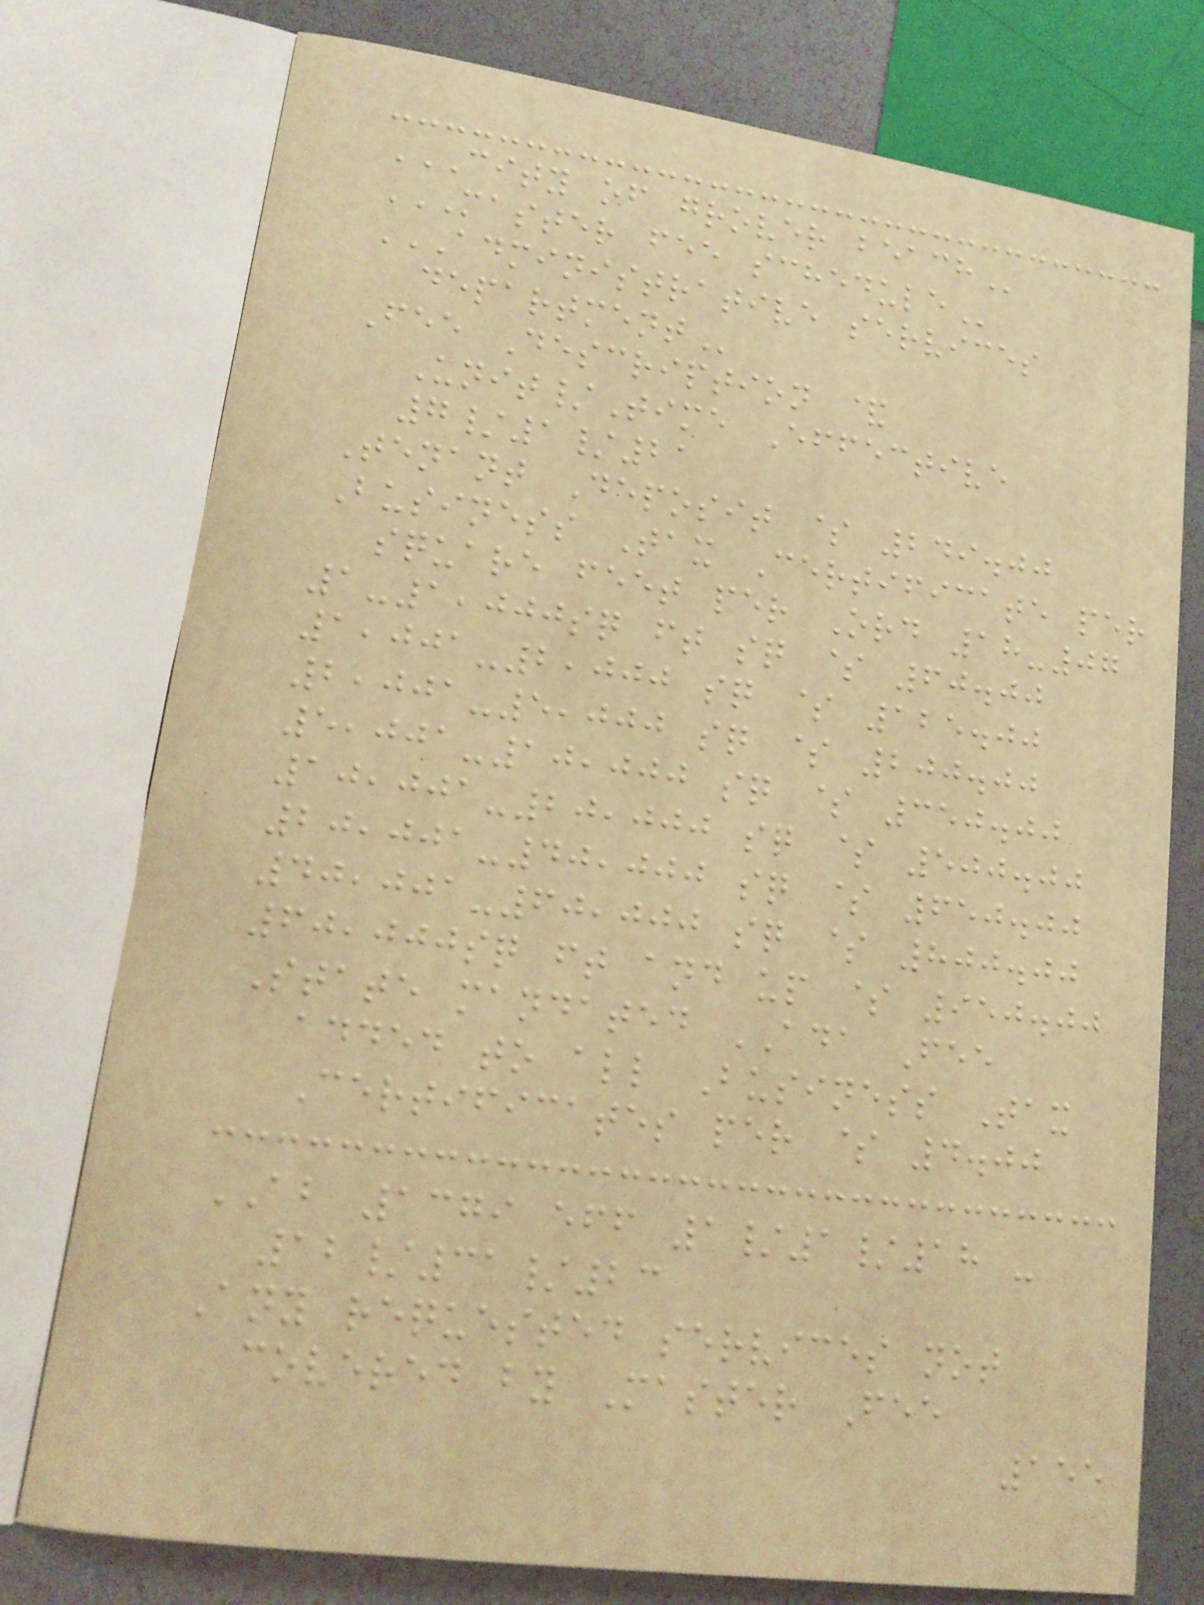CITY OF GROVER BEACH
MASTER FEE SCHEDULE
ADMINISTRATIVE SERVICES
DEPARTMENT
Fee Description &
Unit/Time Effective
7/1/21
Tenant Deposit $ 249.00
Business Tax Certificate per
square feet per Ord 18-07
1-1,000sq ft sq $ 60.00
1,001-2,000 sq $ 125.00
2,001-5,000 sq $ 200.00
5,001-10,000 sq $ 350.00
10,001-20,000 sq $ 500.00
20,001-40,000 sq $ 650.00
40,001-60,000 sq $ 800.00
60,000sq ft and up $ 950.00
State mandated ADA Fee
added to all Business Tax
Certificates per $ 4.00
AB 1379 eff 1/1/18 -
12/31/23
Any requested services not
covered by Master Fee
155
